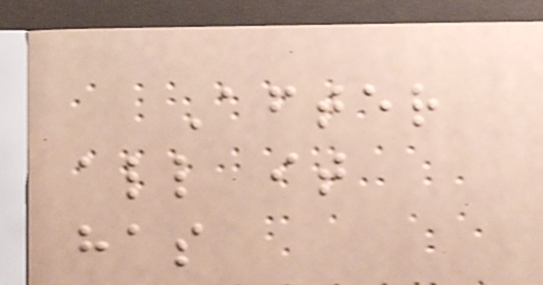After
all it
has
